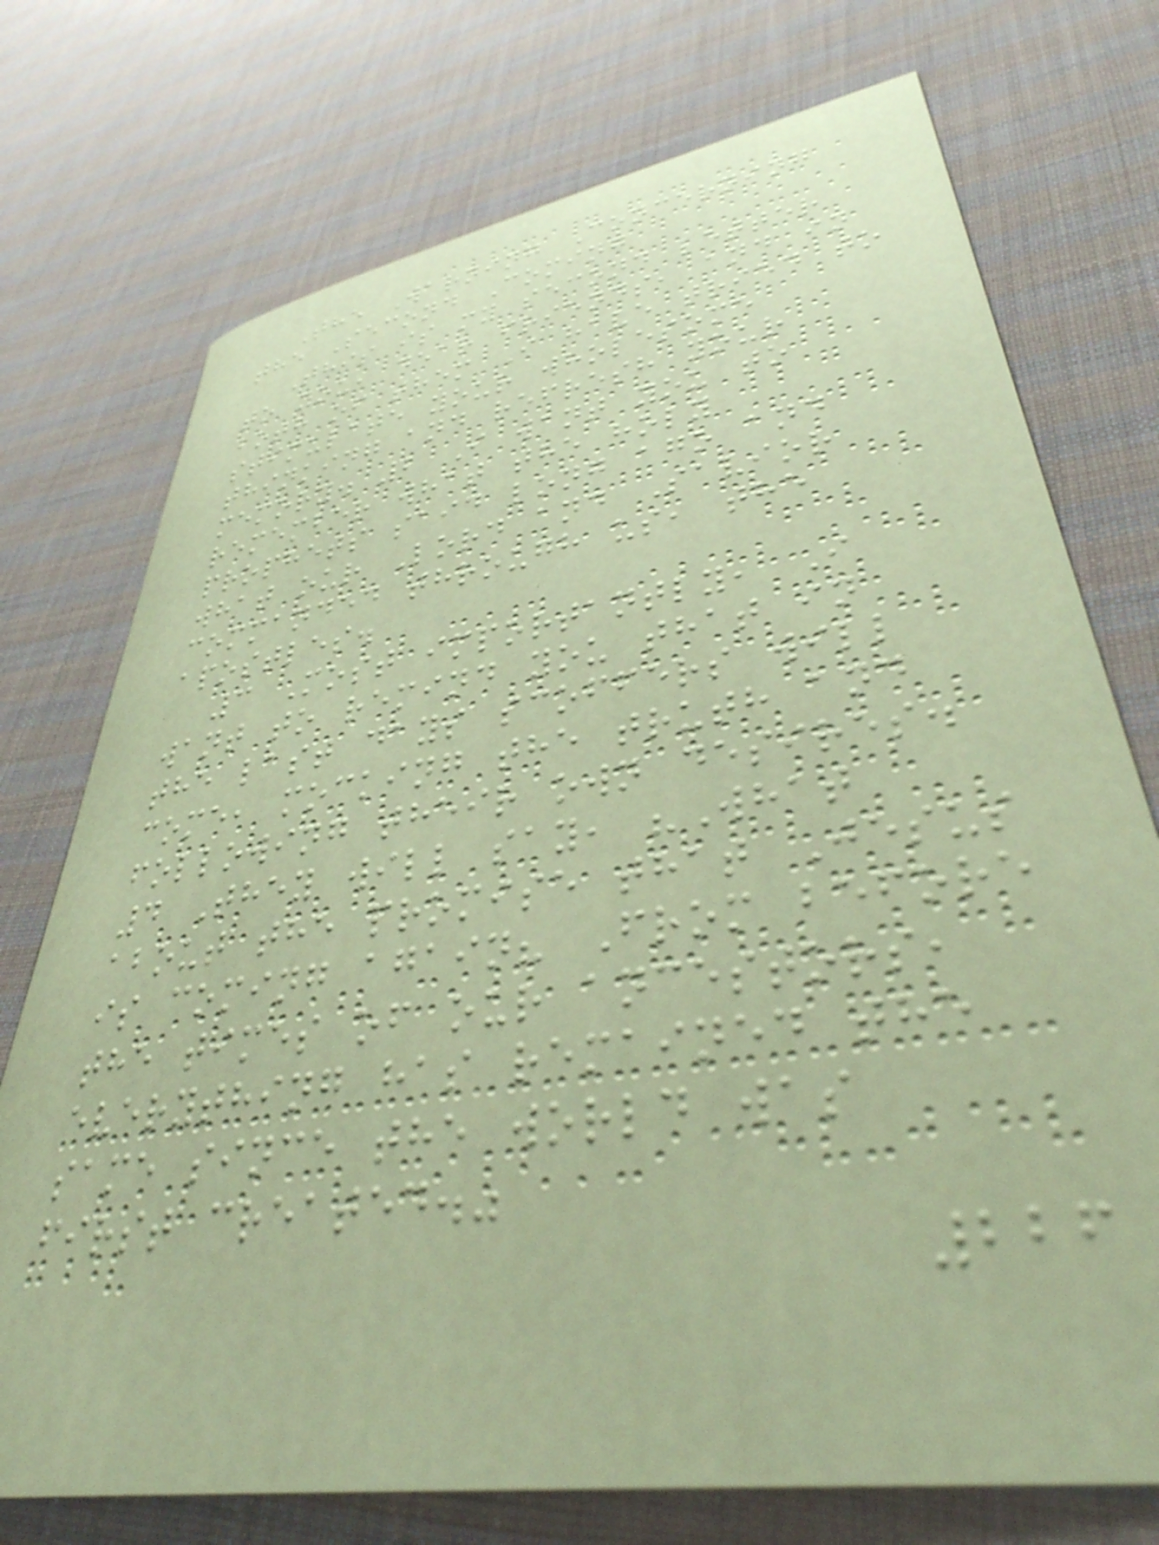The Warning Concerning
the Second Coming
This is my second letter
to you, dear friends, and in
both of them I have tried to
stimulate your wholesome
thinking and refresh your
memory. 2 I want you to
remember what the holy
prophets said long ago and
what our Lord and Savior
commanded through us, the
apostles.
3 Most importantly, I
want to remind you that in
the last days scoffers will
come, mocking the truth and
following their own desires.
4 They will say, "What
about the promise that Jesus
is coming again? From before
the times of our ancestors,
everything has remained the
same since the world was
first created."
226
